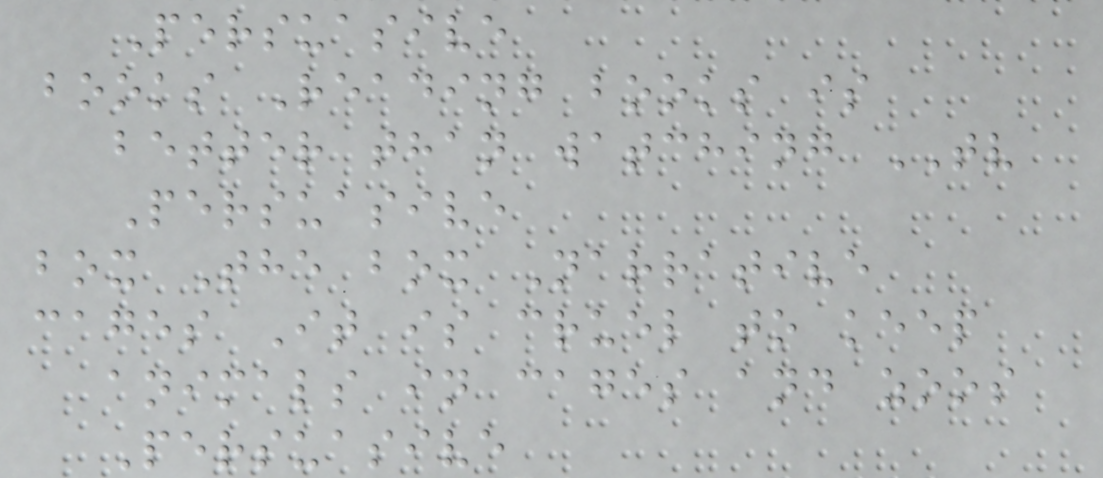Persuasive
books Reading books is
better than watching TV
Persuasive
box The box Narrative
cages It is cruel to keep
animals in cages and zoos
Persuasive
